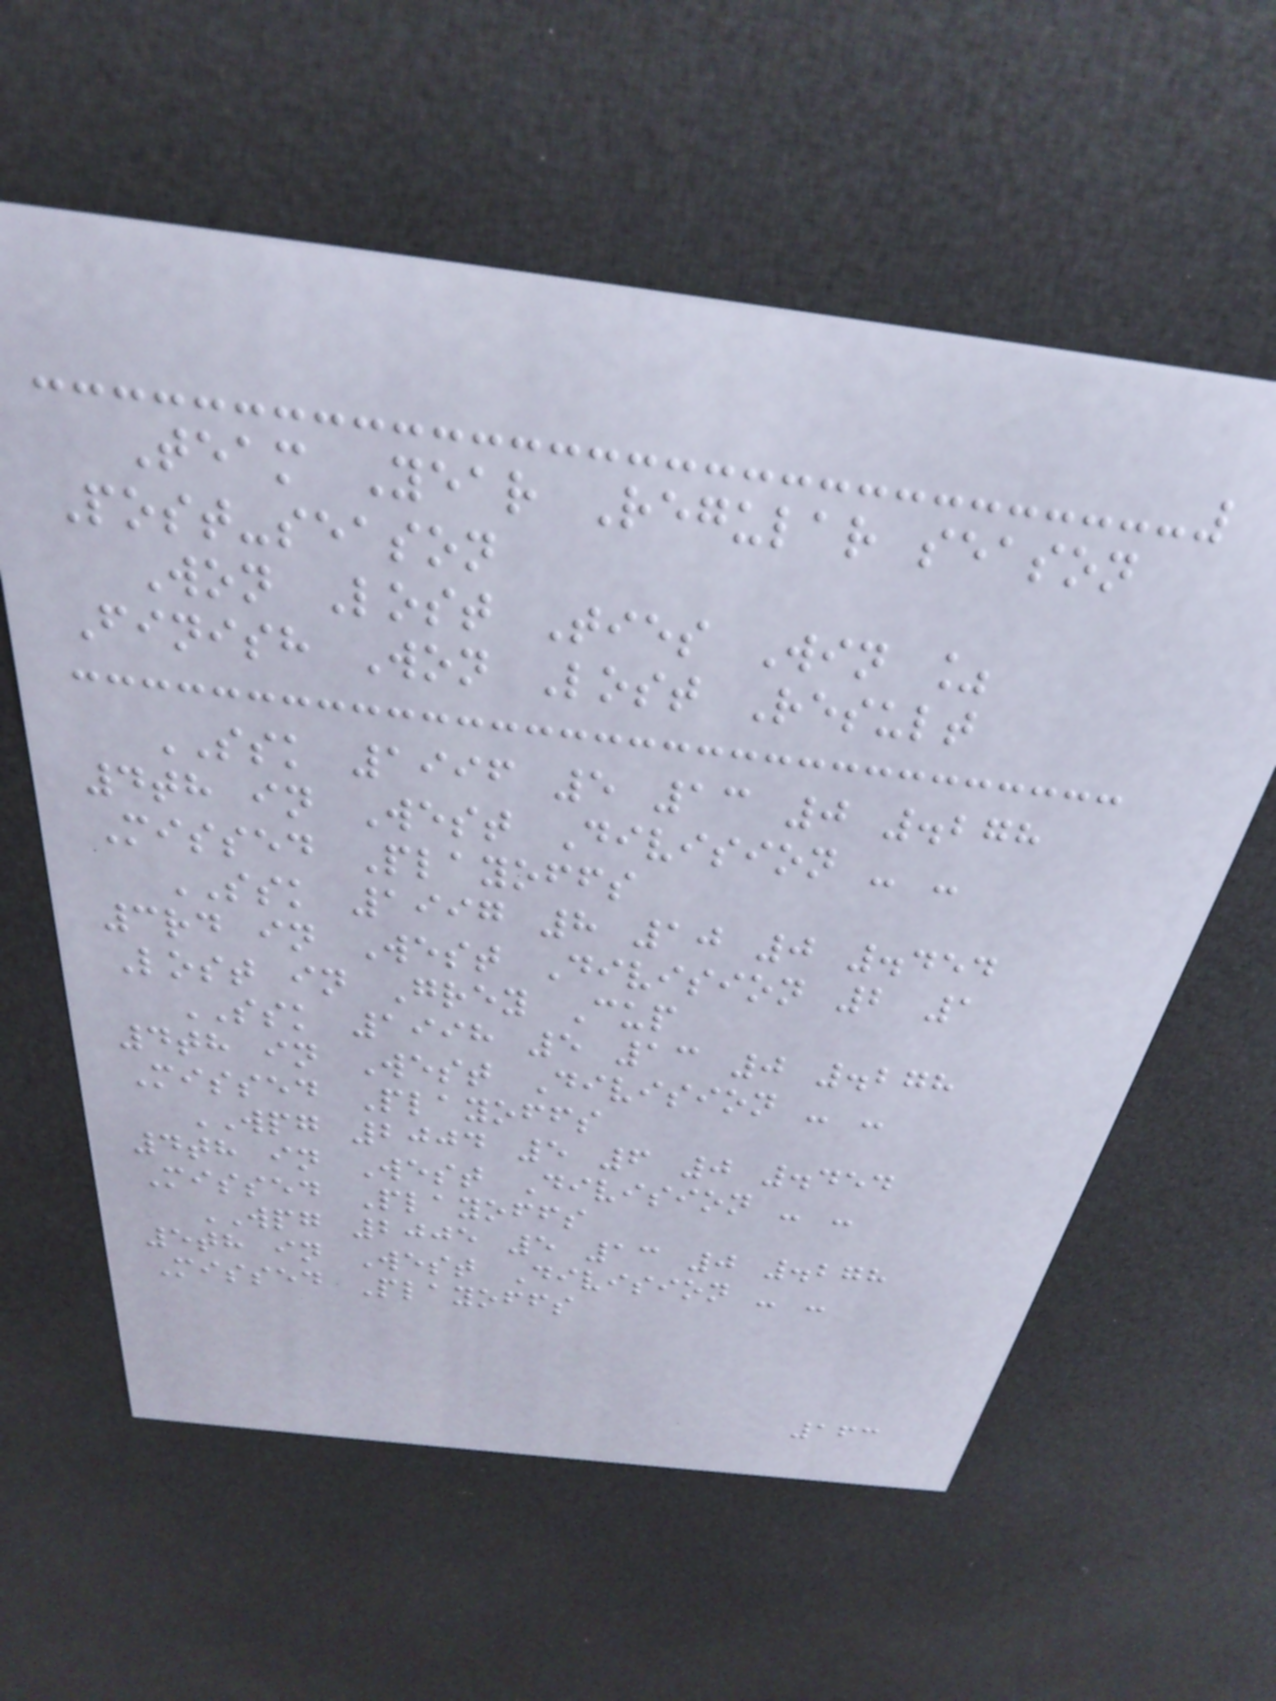Team Year Regular season
Post-season
Won Lost Ties Win %
Finish Won Lost Result
SSK 1996 5 13 0 .278
4th in West Division - -
Missed Playoffs
SSK 1997 8 10 0 .454
3rd in West Division 2 1
Lost in Grey Cup
SSK 1998 5 13 0 .278
4th in West Division - -
Missed Playoffs
WPG 2004 5 6 0 .454
4th in West Division - -
Missed Playoffs
WPG 2005 5 13 0 .278
5th in West Division - -
Missed Playoffs
163
